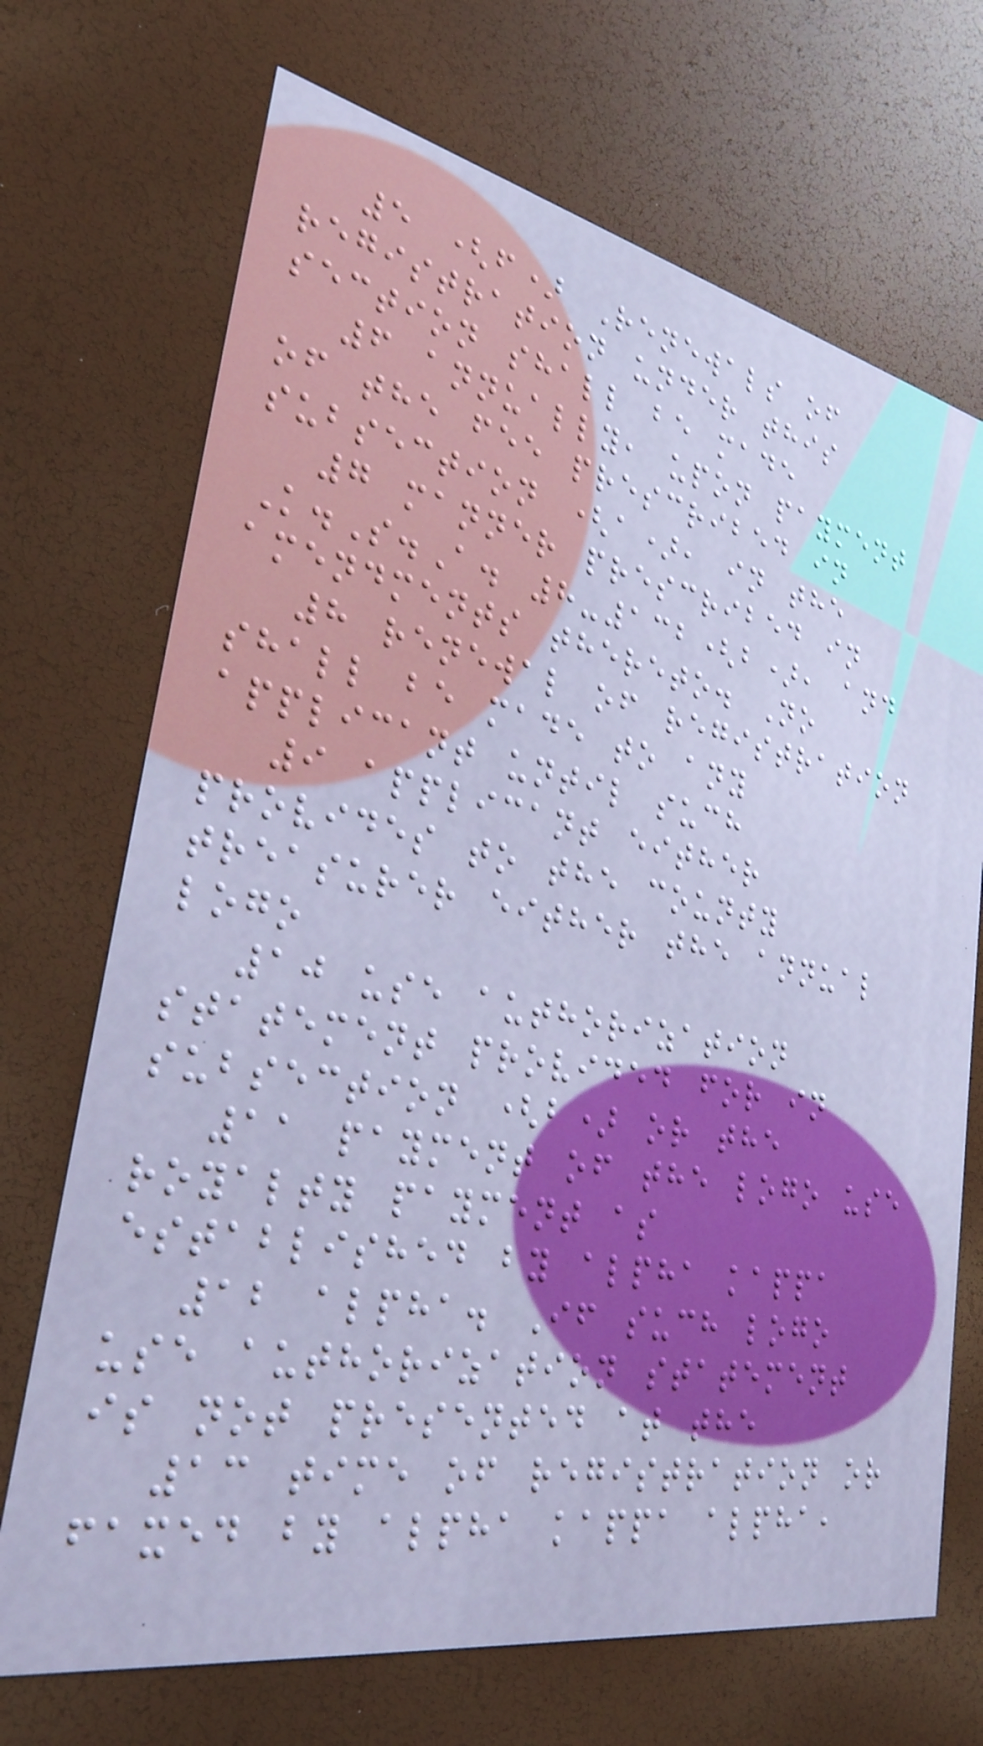5 (f) Renewals of
registration under this
section shall be made
6 annually, upon payment
of the fee prescribed in
subsection (a), in the
7 manner prescribed in
K.S.A. 8-132(b), and
amendments thereto. No
8 renewal of registration
shall be made to any
applicant until such
9 applicant either
provides to the county
treasurer either the annual
logo
10 use authorization
statement provided for in
subsection (b) or the
11 payment of the logo use
royalty payment as
established by alpha kappa
12 alpha. If such logo
use authorization statement
is not presented at the
13 time of registration or
faxed by alpha kappa alpha,
